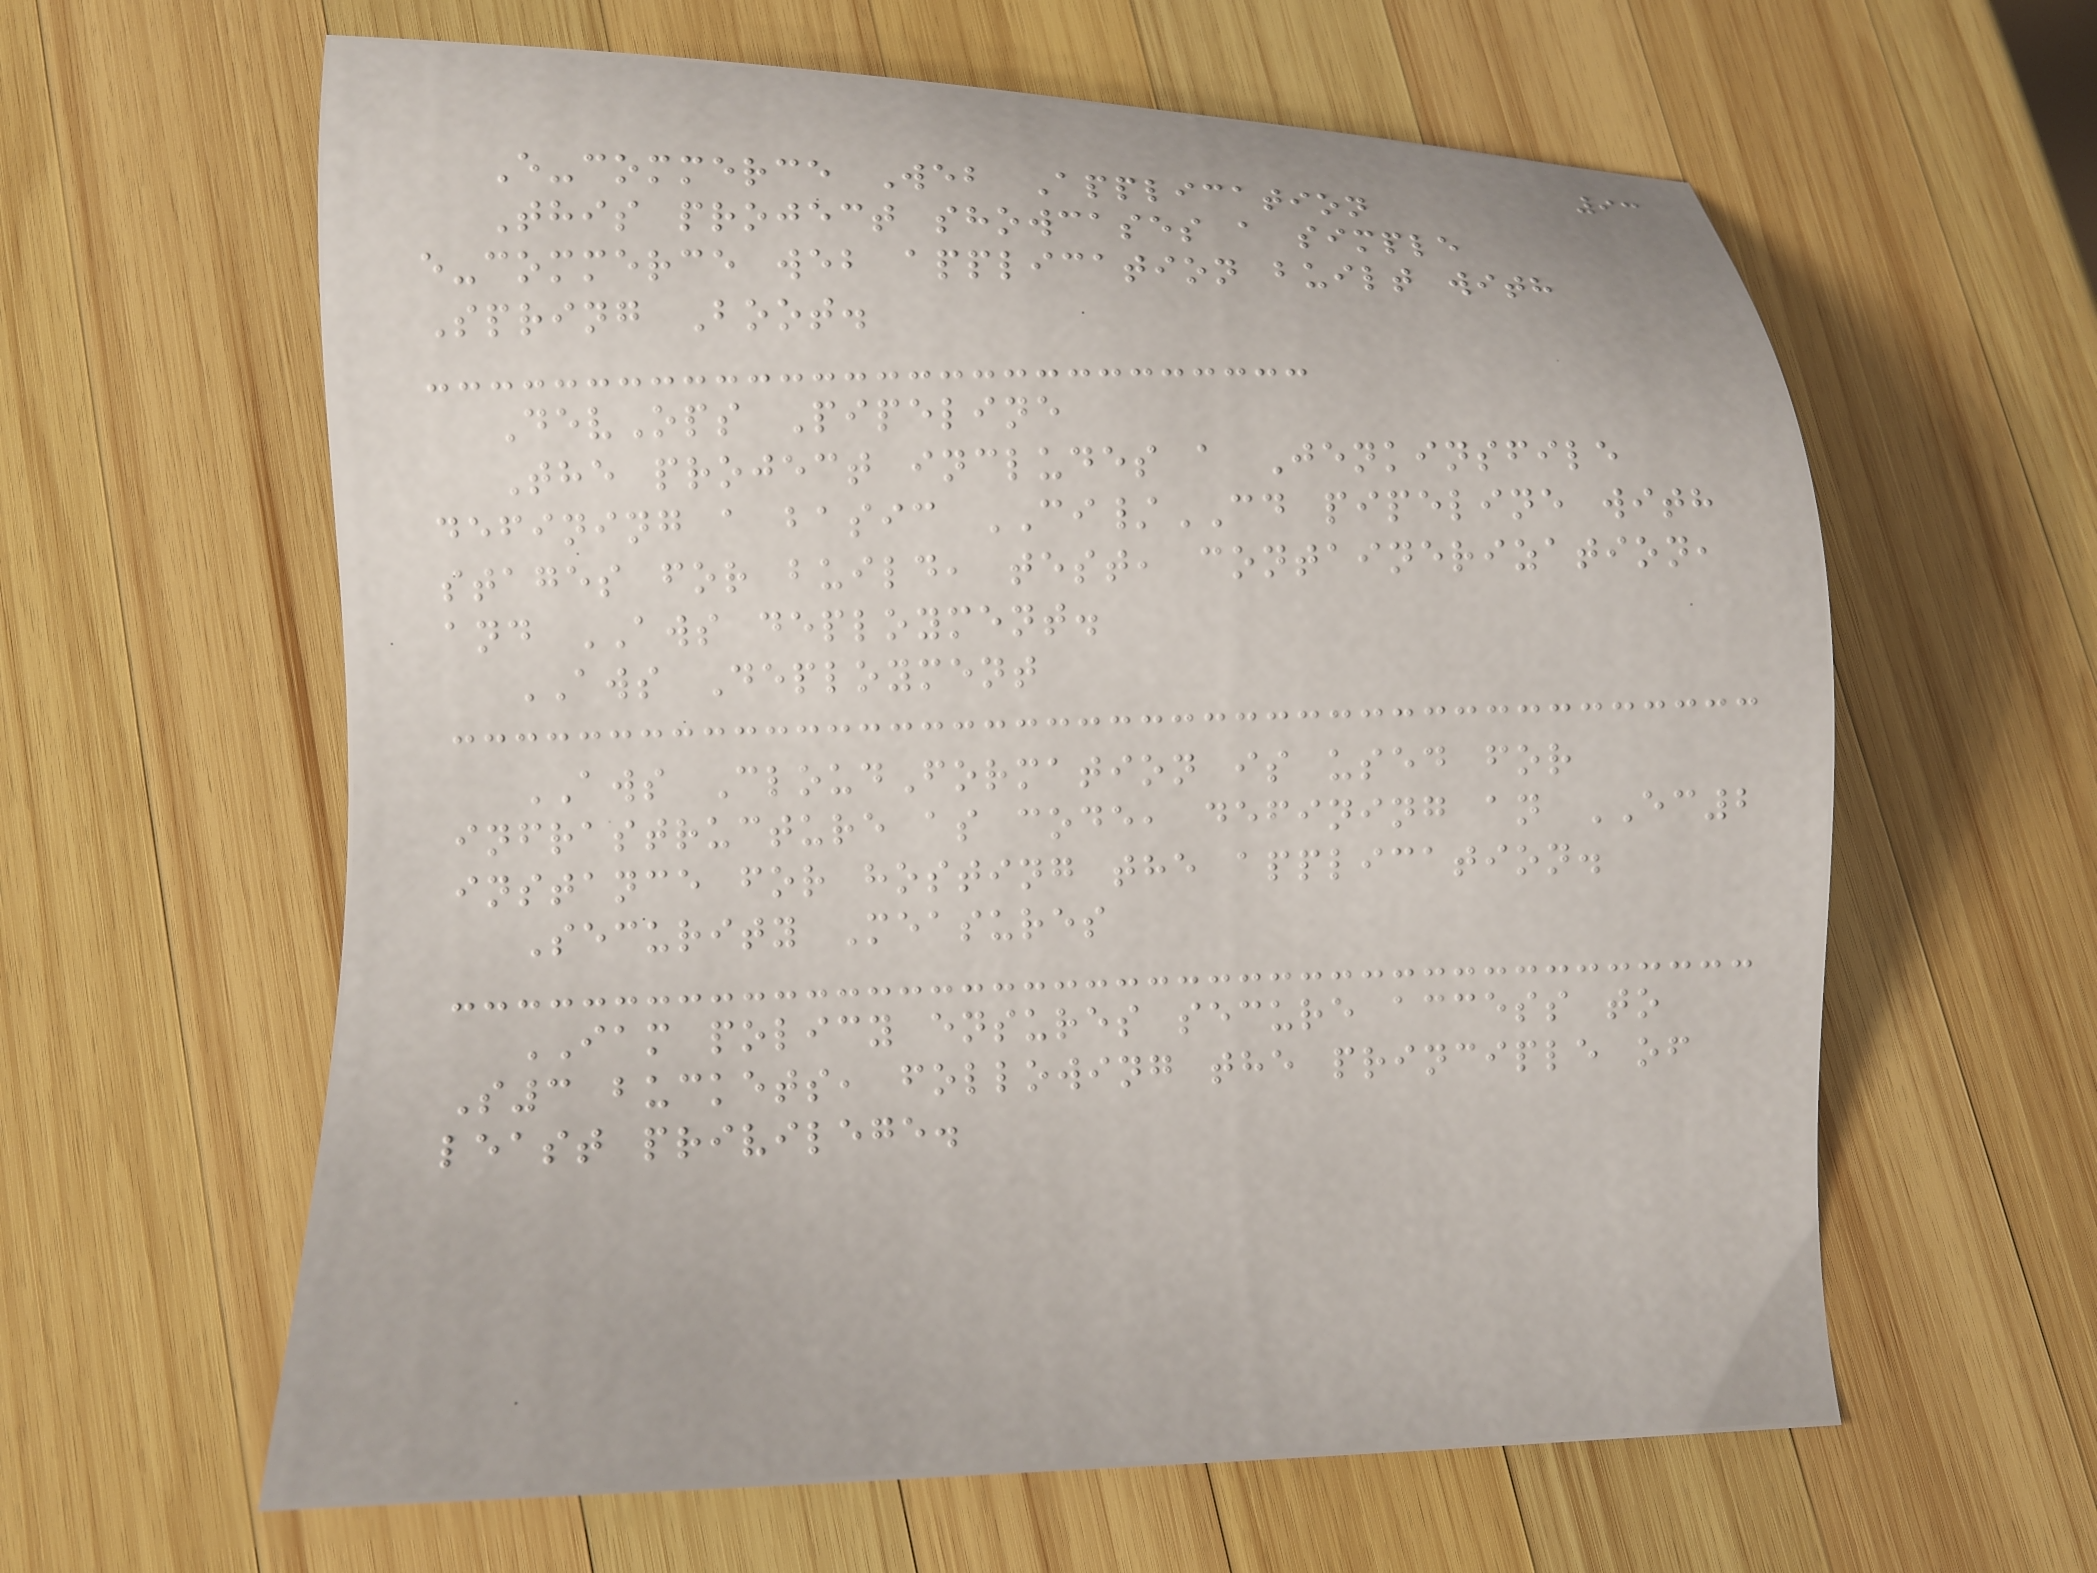93
E-commerce Web Application
This project showcases a simple
e-commerce web application built with
Spring Boot.
DevOps Pipeline
The project includes a Jenkinsfile
defining a basic CI/CD pipeline with
stages for build, test, containerization,
and AWS deployment.
AWS Deployment
AWS CloudFormation is used for
infrastructure as code, defining an EC2
instance for hosting the application.
Security Measures
IAM policy ensures secure access to
S3 buckets, following the principle of
least privilege.
